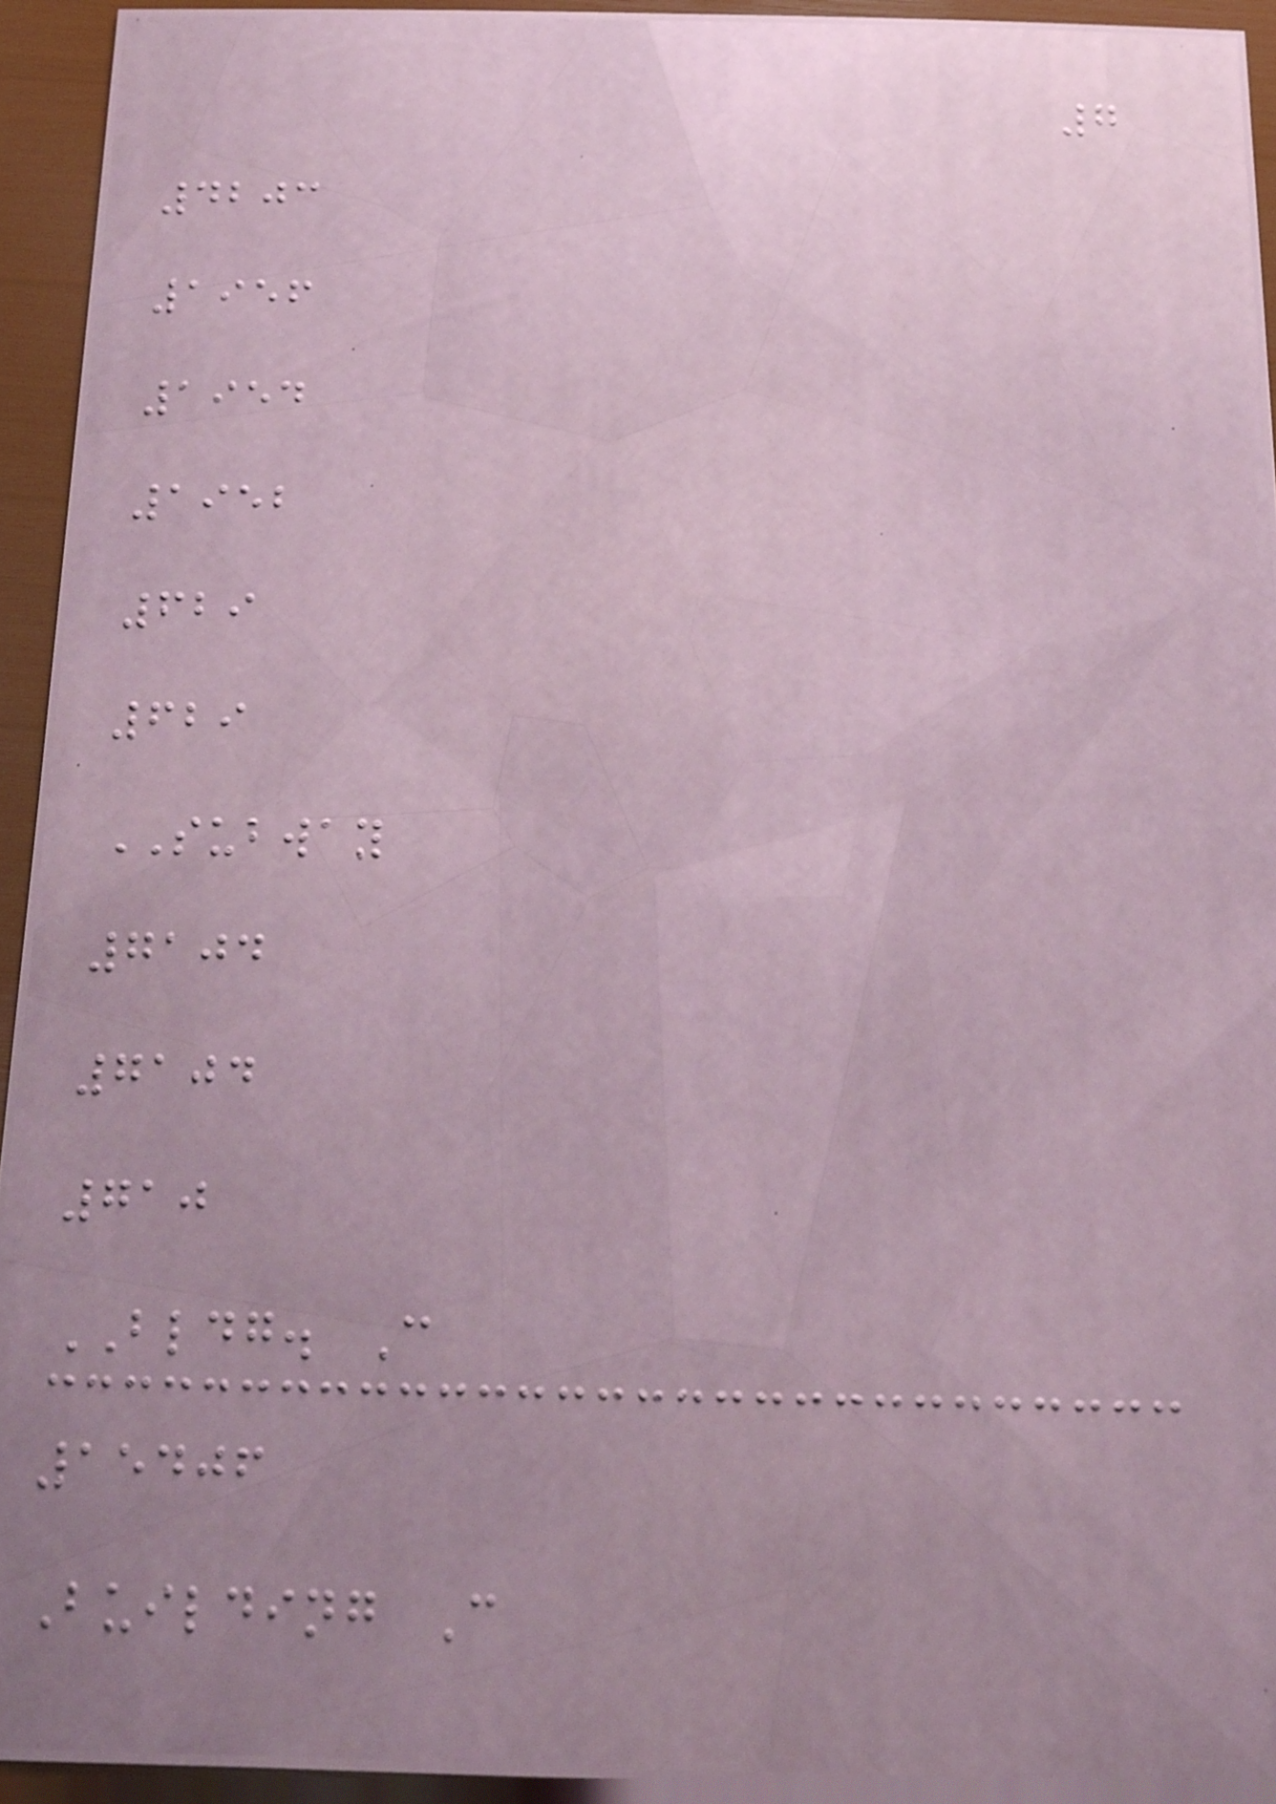7
4203
1956
1954
1952
629
629
SUBWAY
7104
7104
710
BLDG. C
15406
Building C
